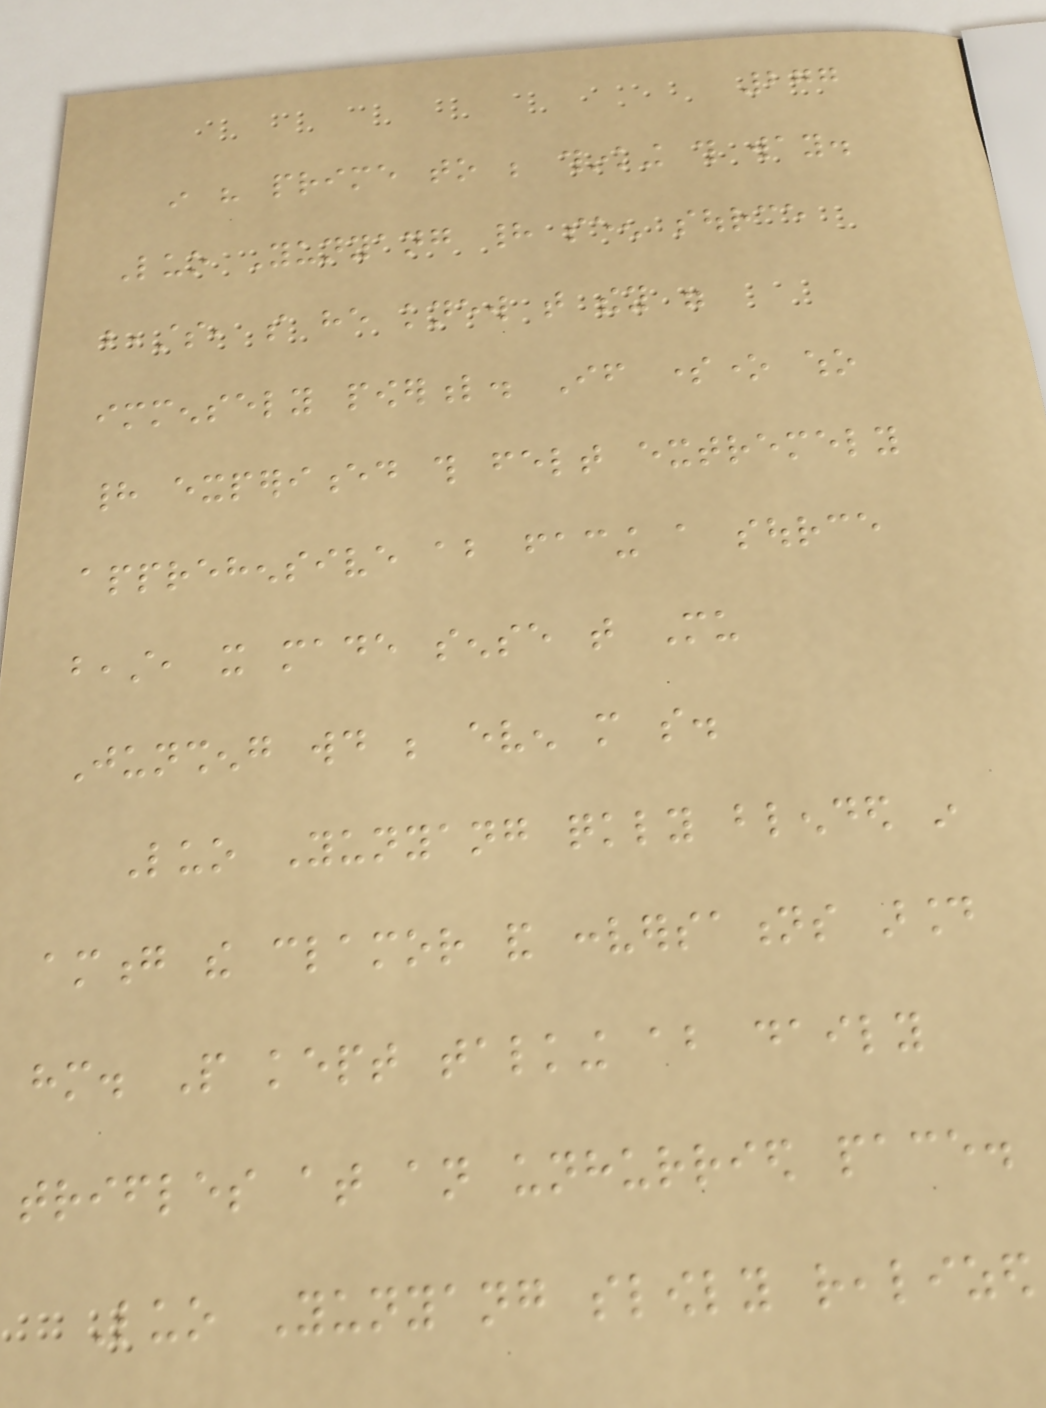277
in his prime to be thinking this way.
Luo Yunyang had seen source
beasts, so he knew that they were
immensely powerful. If someone who
had experienced this felt extremely
apprehensive about facing a source
beast, it made sense that Mu
Junsheng would be even more so.
Luo Yunyang quickly blended in
among the clamor and conversations around
him. People kept talking about daily
trifles at an unhurried pace.
Luo Yunyang slowly realized
